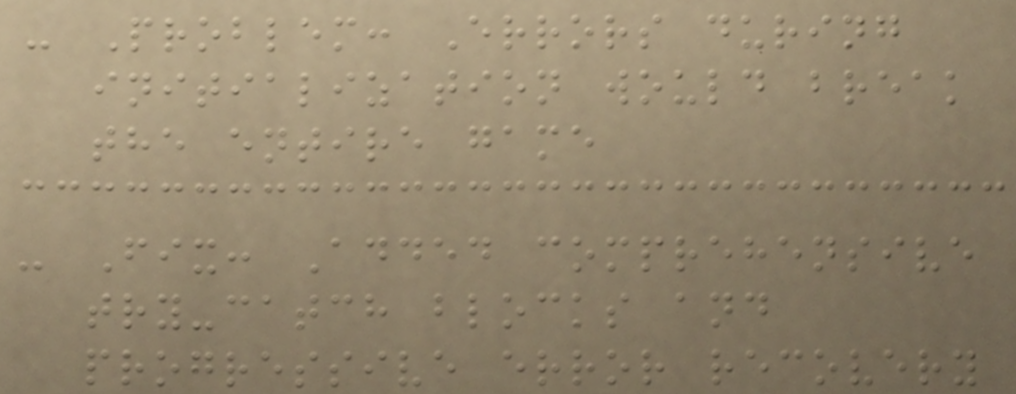- Problem: Errors during
initialization would break
the entire game
- Fix: Added comprehensive
try-catch blocks and
progressive error recovery
